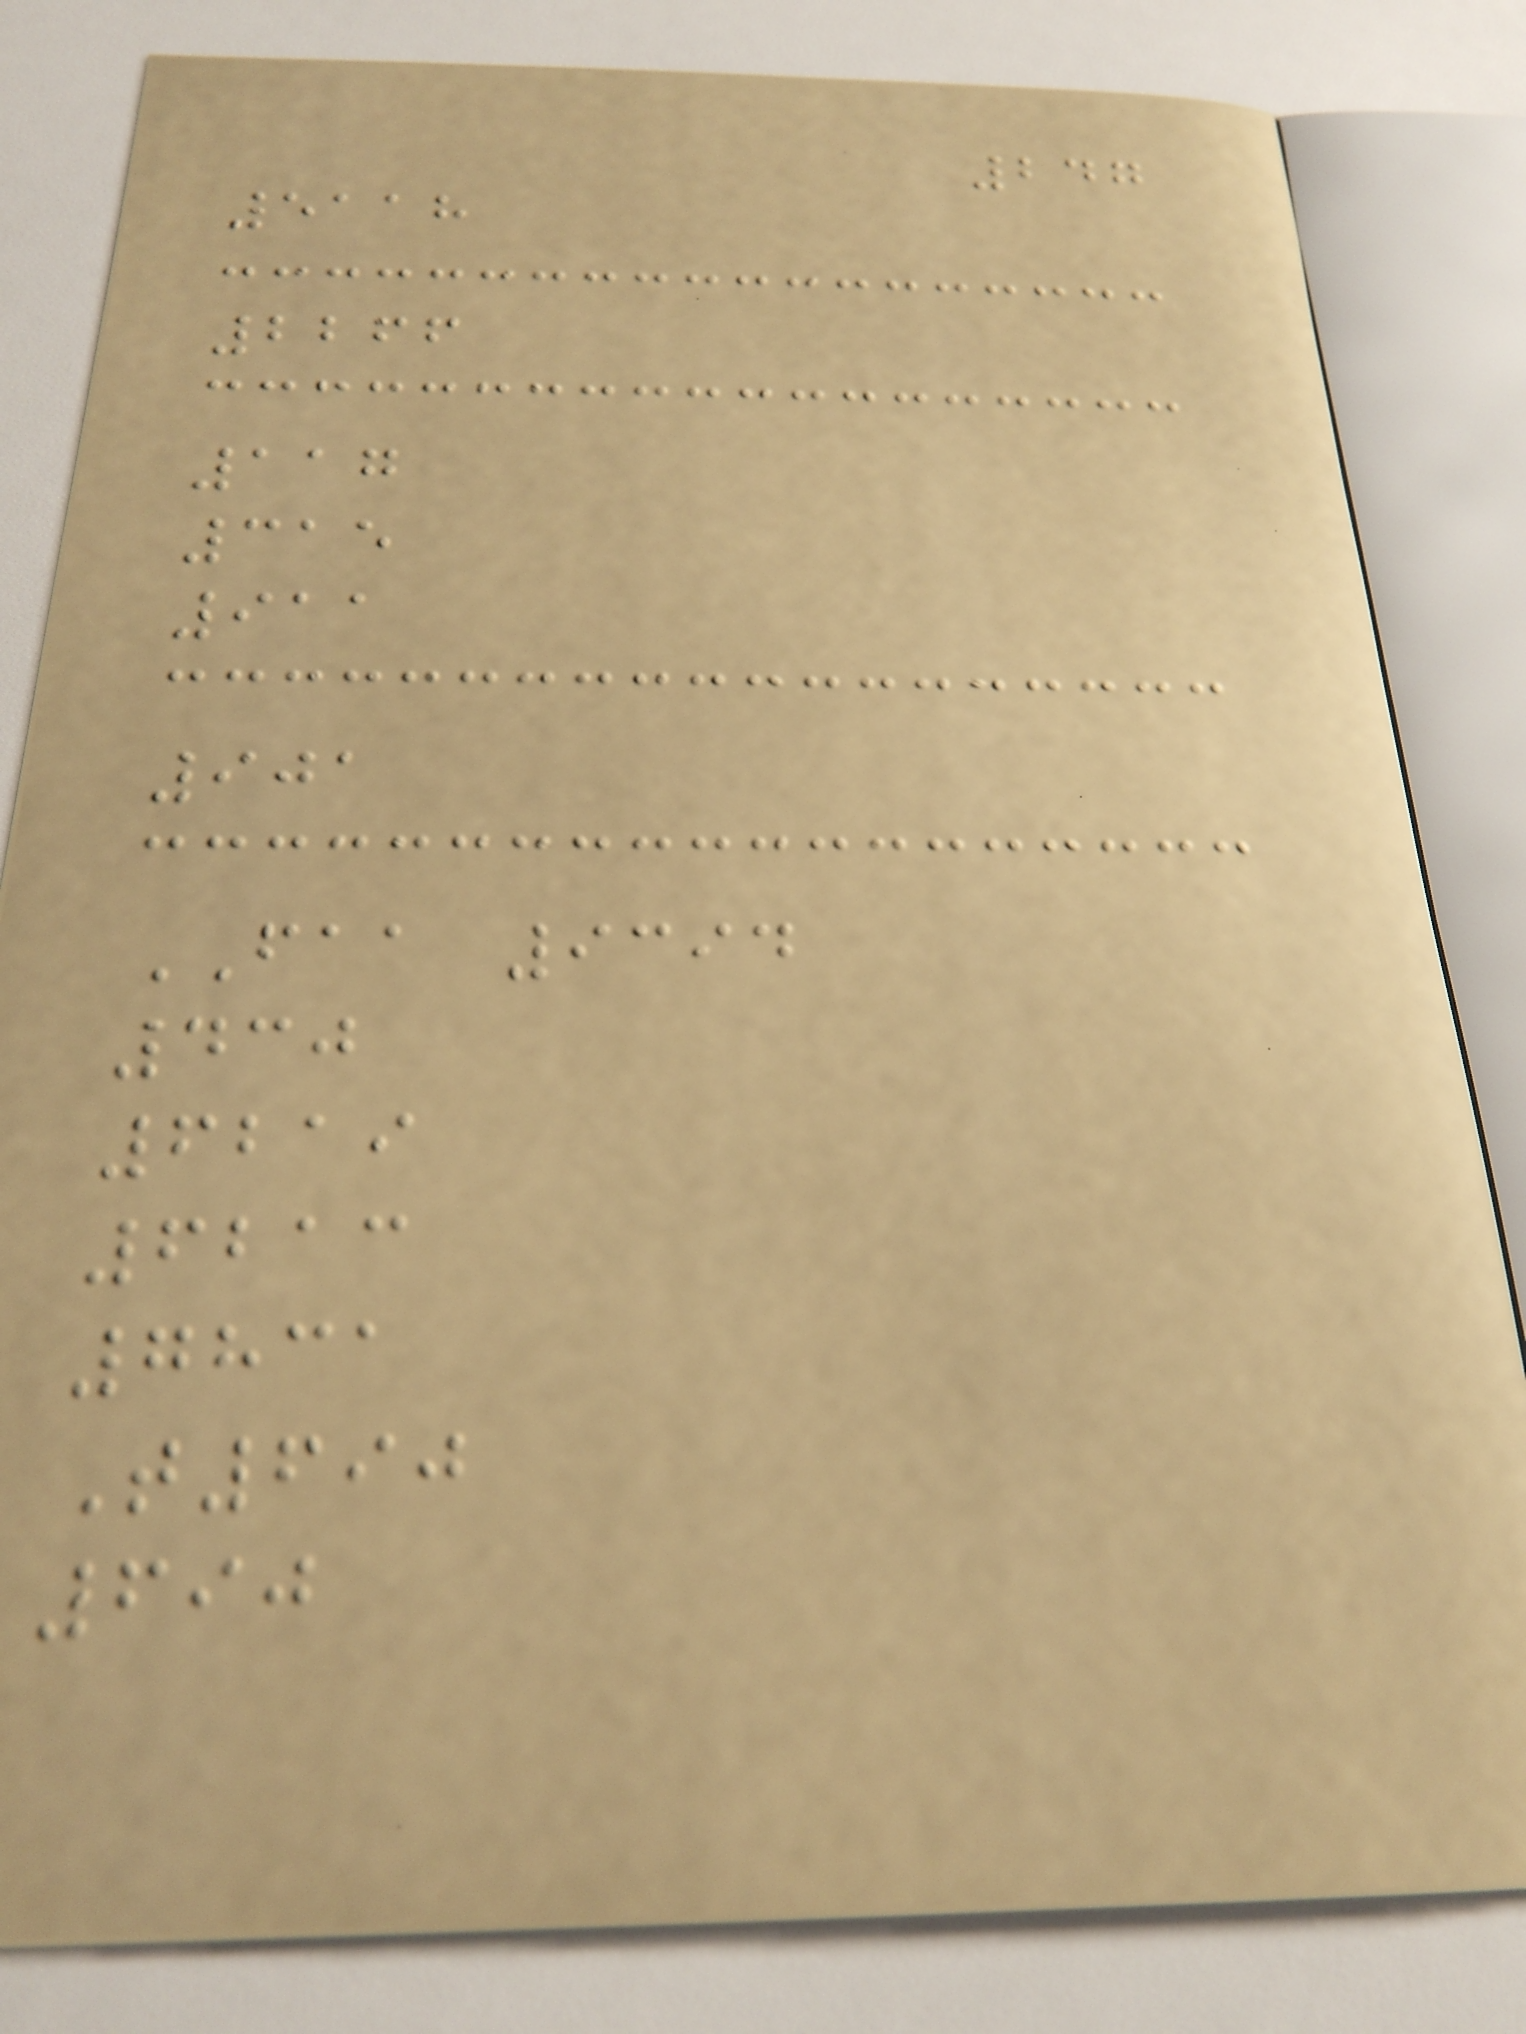247
5118
2266
117
315
911
901
FAA 9394
430
6219
6213
7831
T690
690
